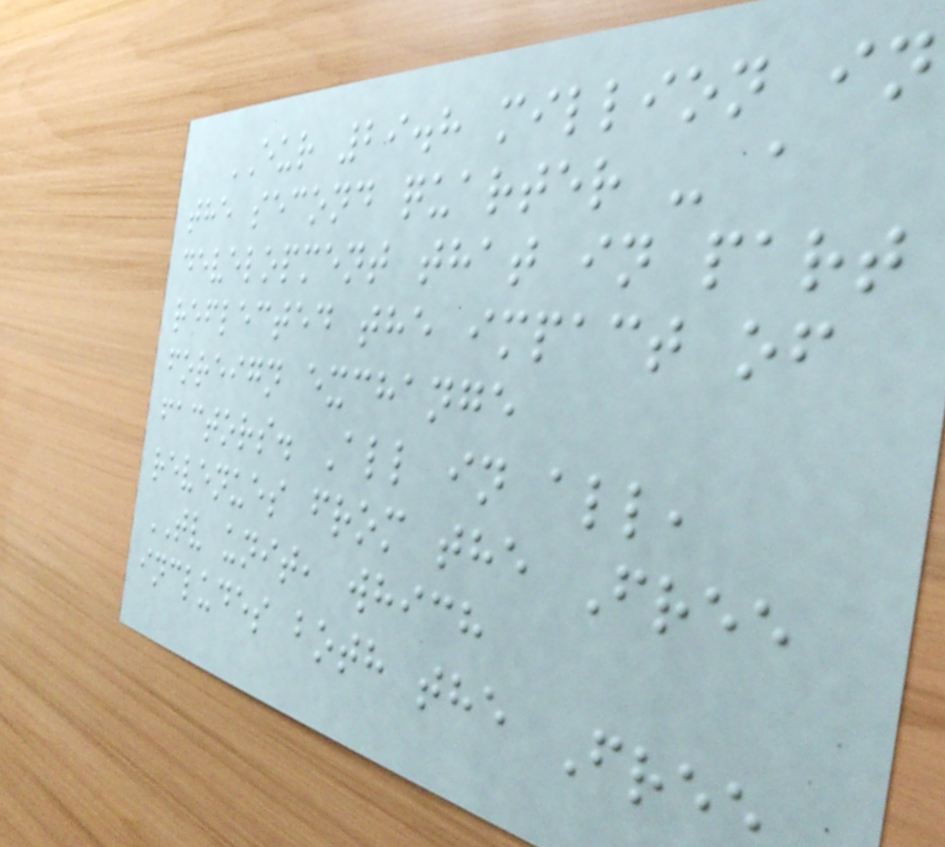EUR 29.8 million in
the second quarter - a
development that in part
reflected the impact of
foreign exchange
factors. All in all,
revenues from the Free
TV unit, which
includes both the Free
